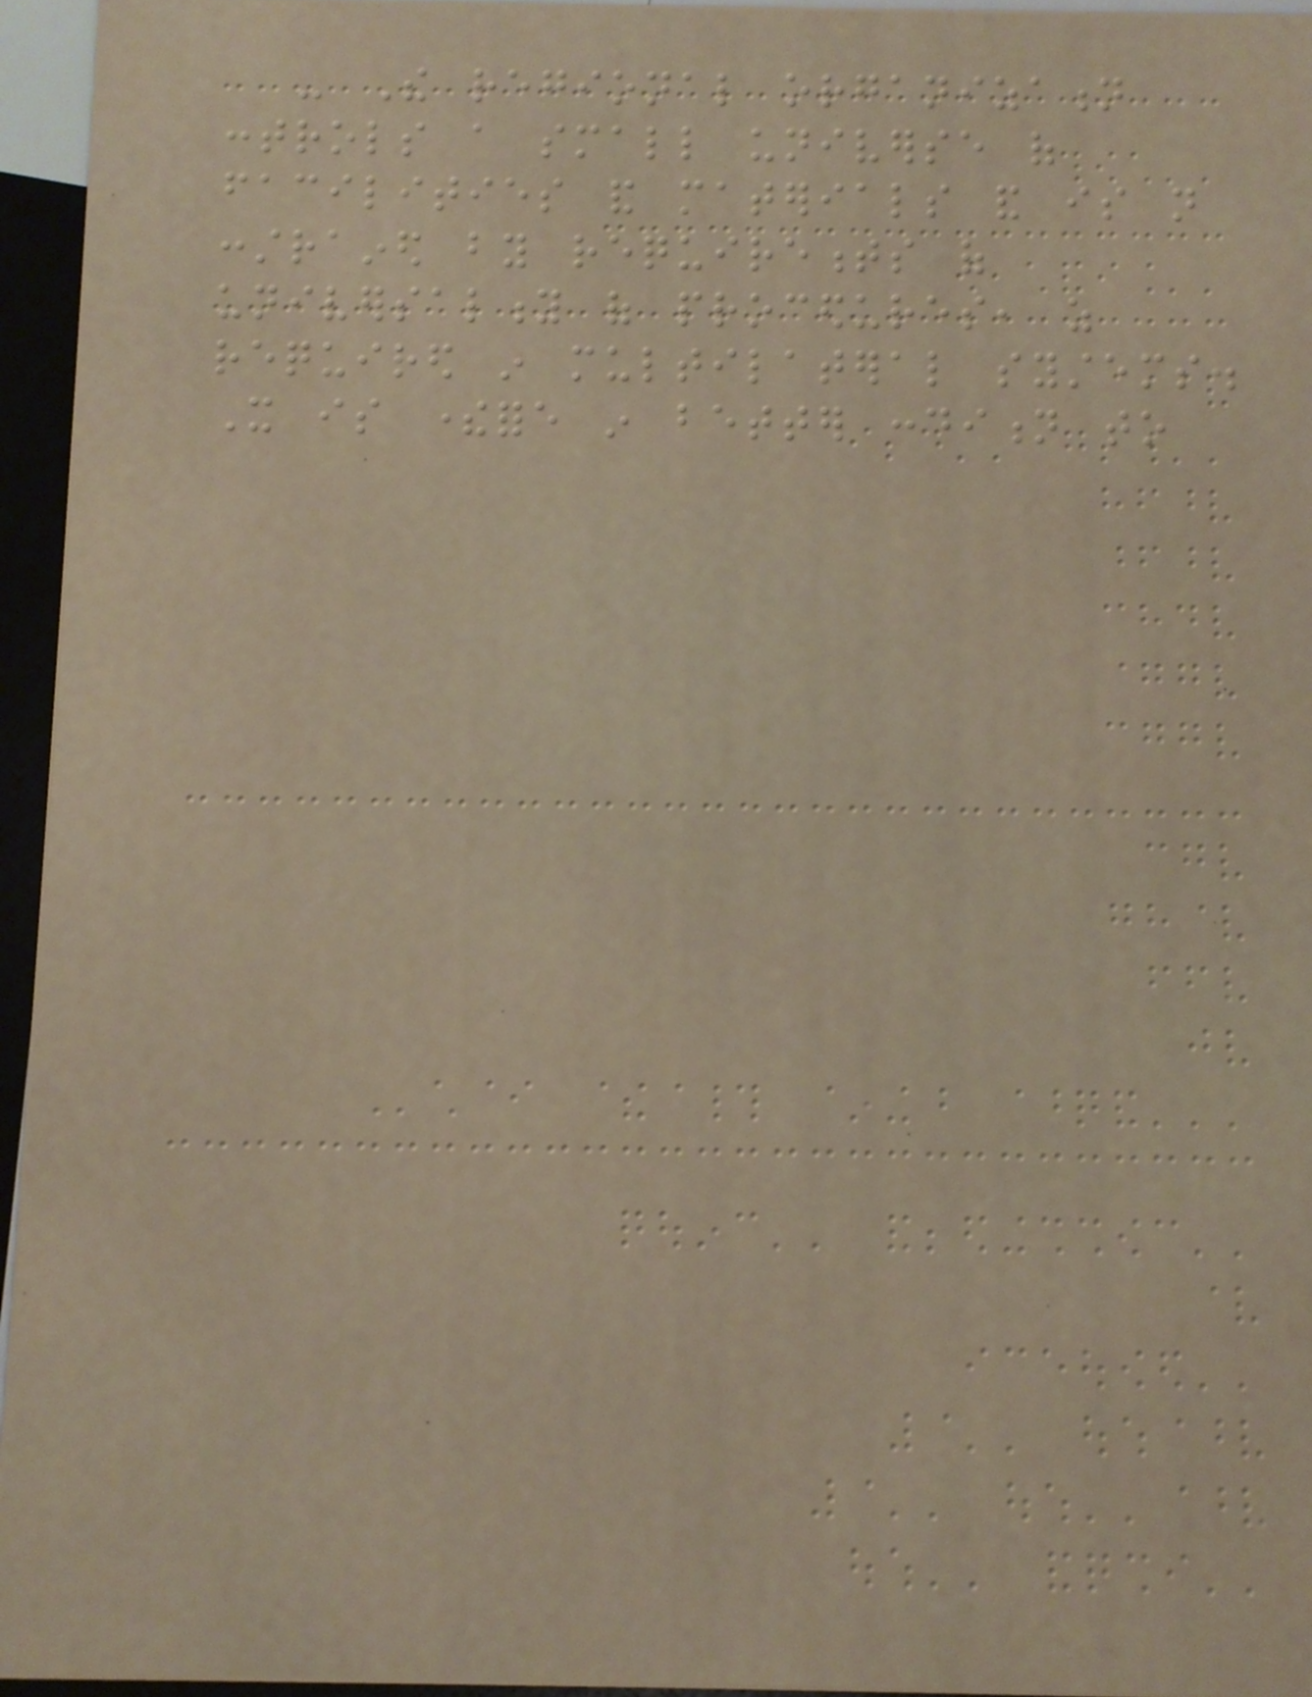- The regional organization
controls a small universe of
facilities and materials and is not
constrained by requirements of
universality of procedures, as
required in multilateral systems.
It is therefore in better condition to
